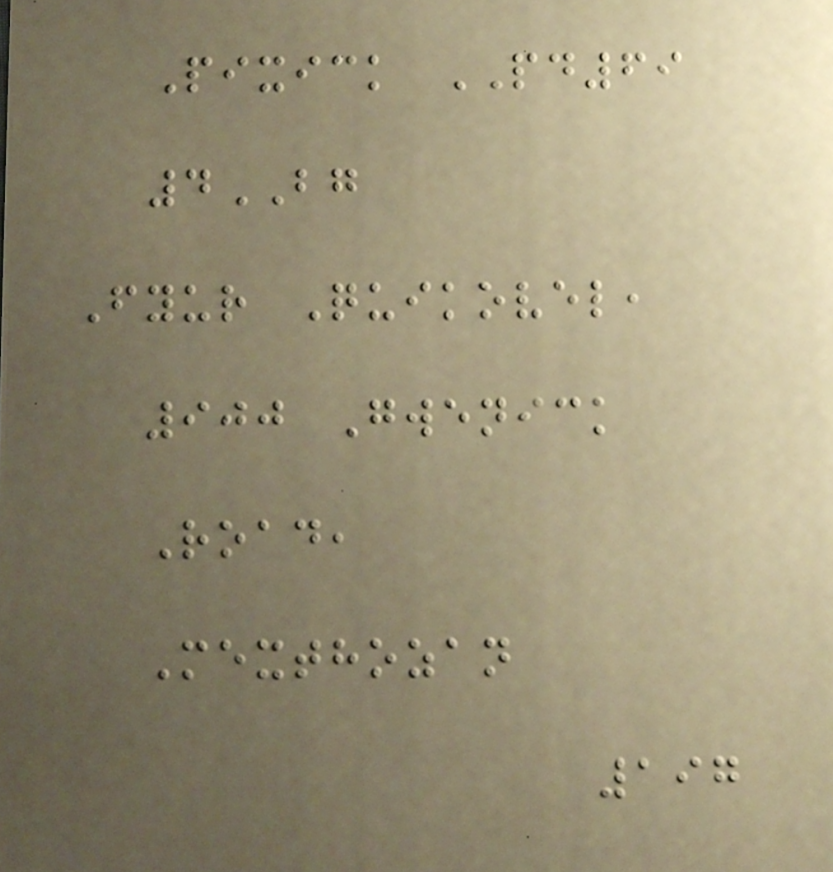Pixick PD69
4BG
Fyur Quikovel,
900 Gwenick
Road,
Mexthozan
197
